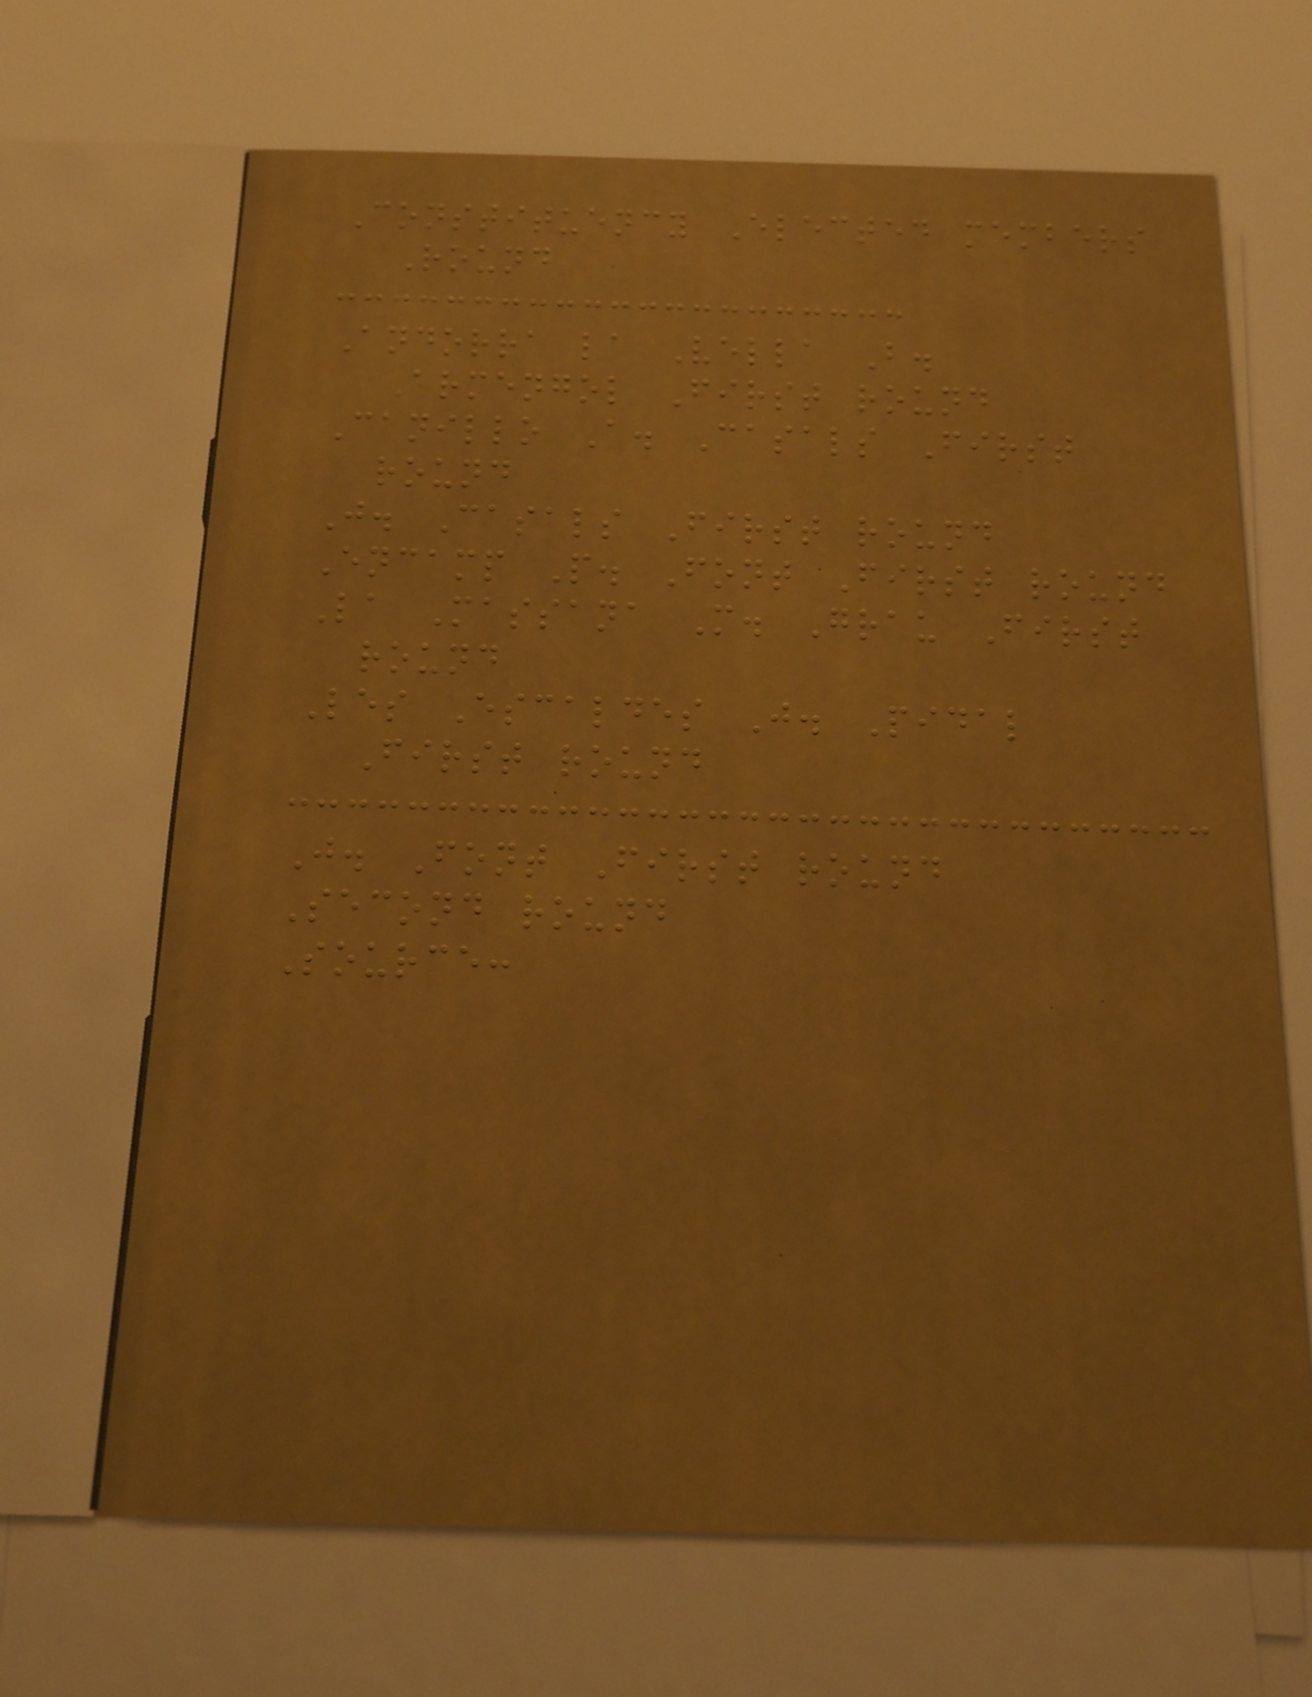Constituency Elected members
Round
Andorra la Vella B.
Armengol First round
Canillo A. Casals First
round
J. Casals First round
Encamp P. Font First round
La Massana M. Grau First
round
Les Escaldes J. Pidal
First round
J. Font First round
Second round
Source:
